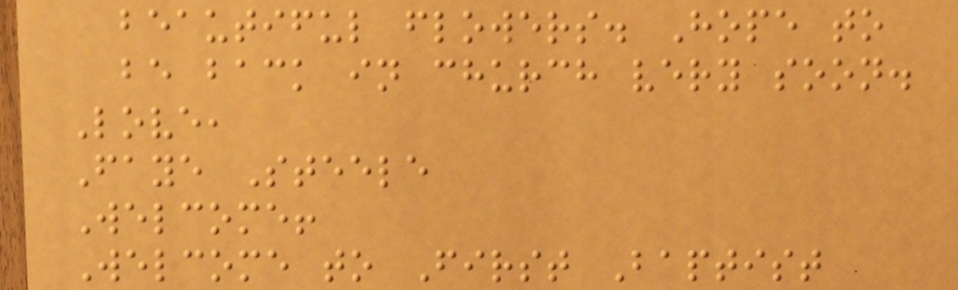beautiful flowers. Hope to
be back in church very soon.
Love,
Faye Steele
Welcome!
Welcome to First Baptist
